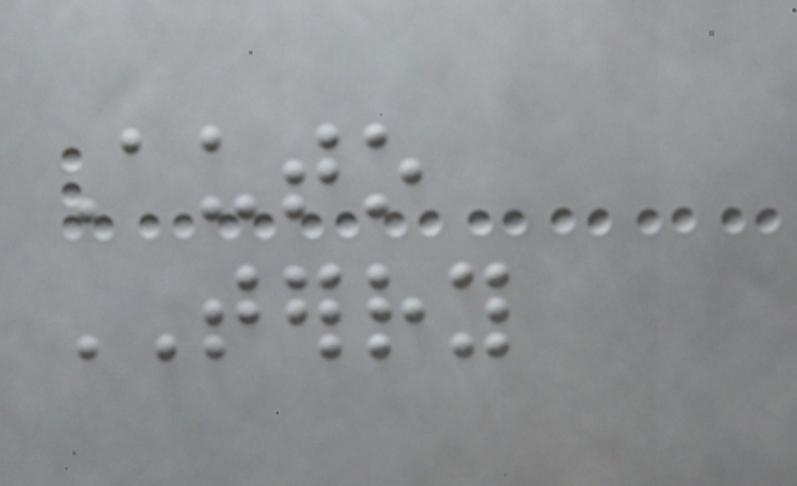Auto
TERRY
